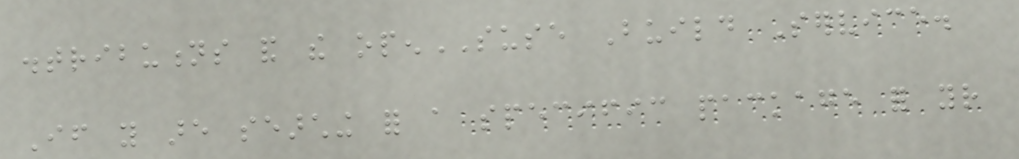distributions and the openSUSE Build Service.
If you are searching for a specific package for your
